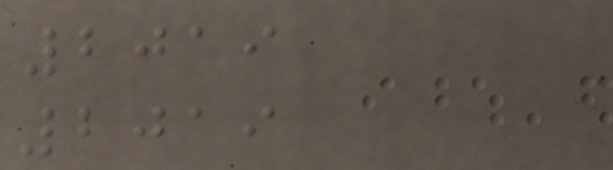2019
2019
